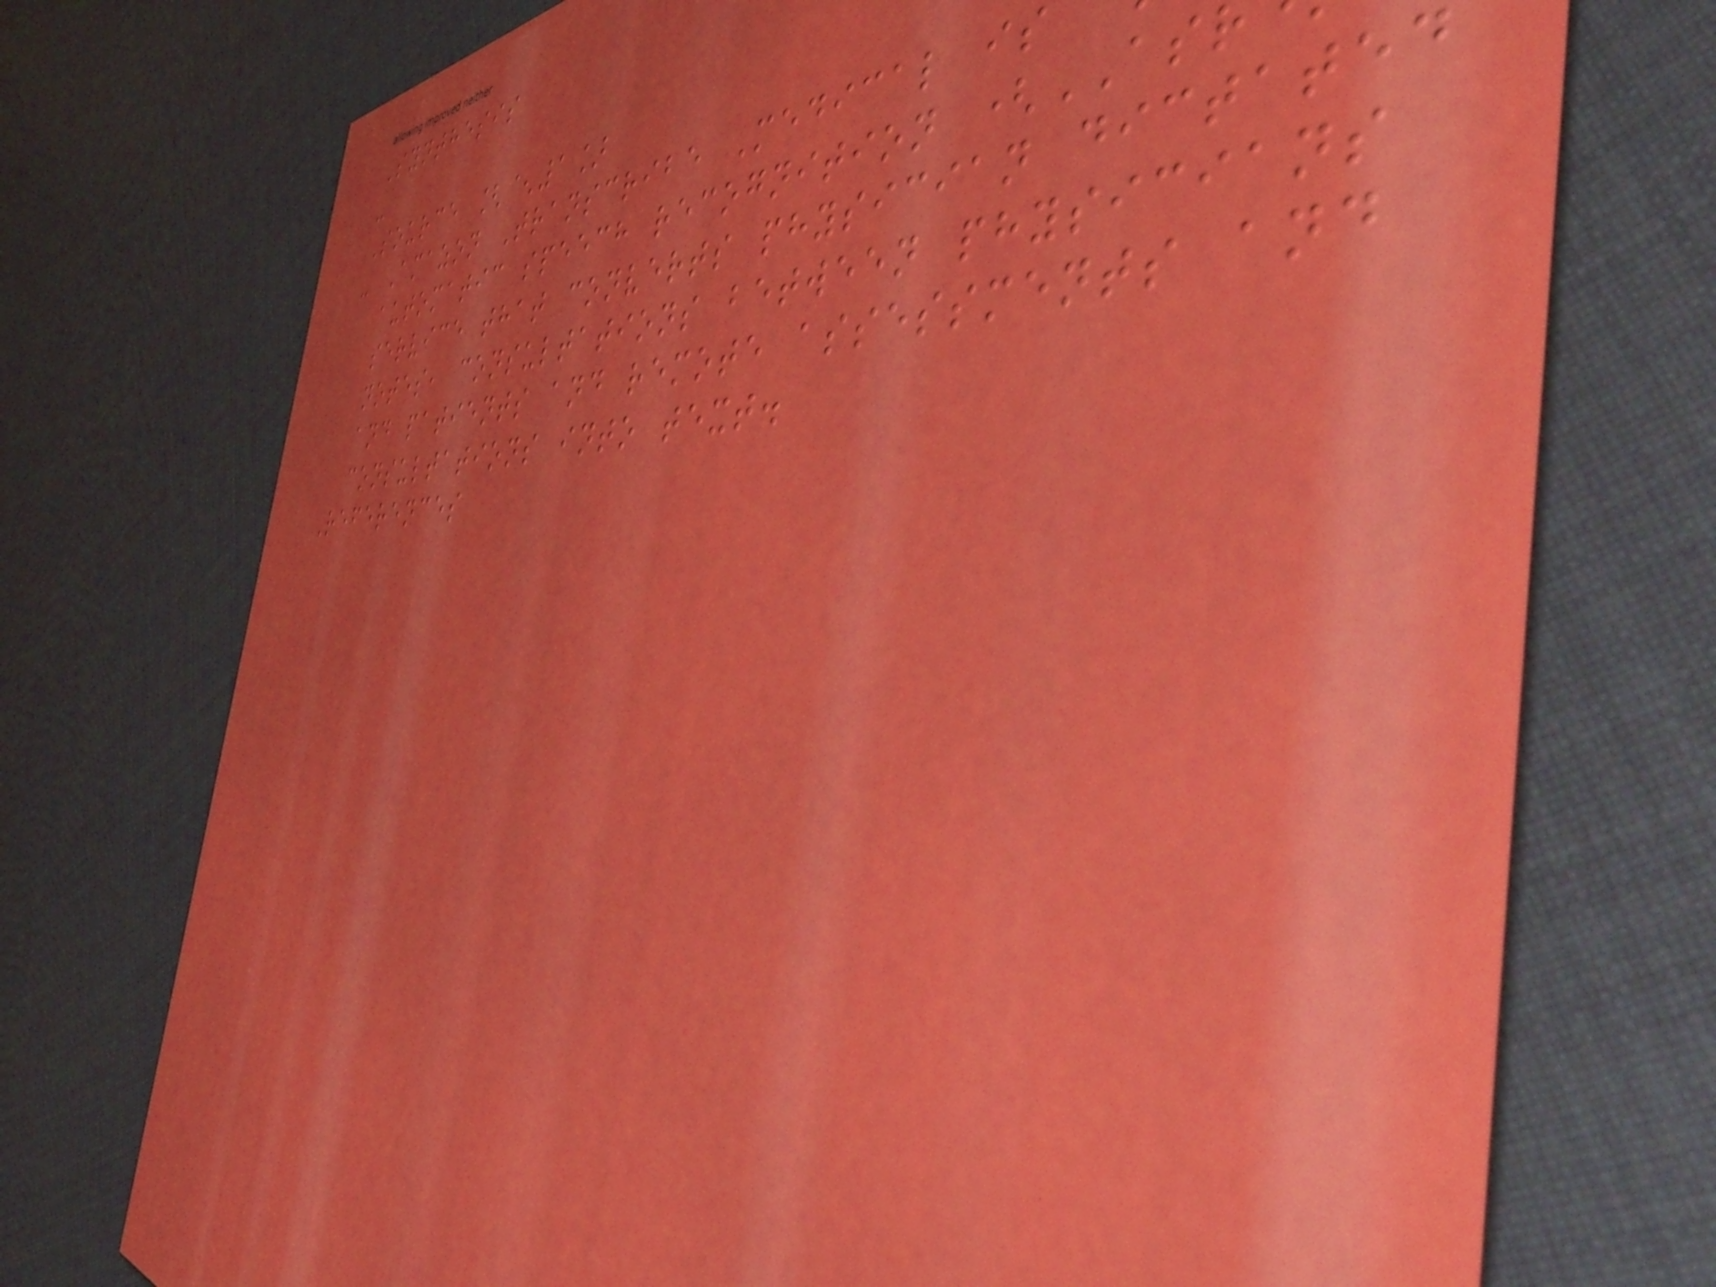Synthesis
-
Source [^1]
- Amazon Transcribe Medical is
automatic speech recognition (AS
service that converts physician dictated
notes, consultations between physicians
and patients and remote assessments and
consultations into text.
References
